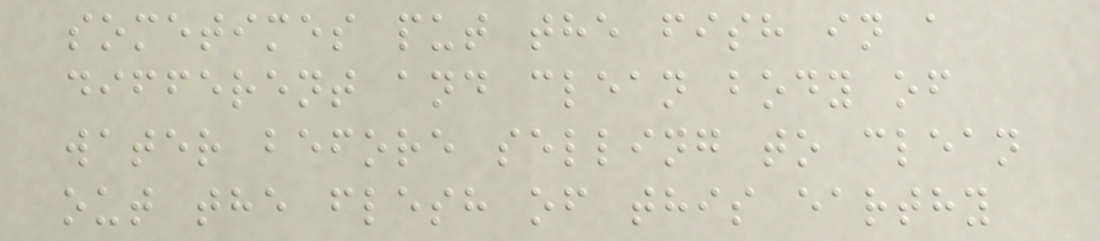sometimes put the fish in a
different and clean body of
water before selling to clean
out the flesh of this earthy
